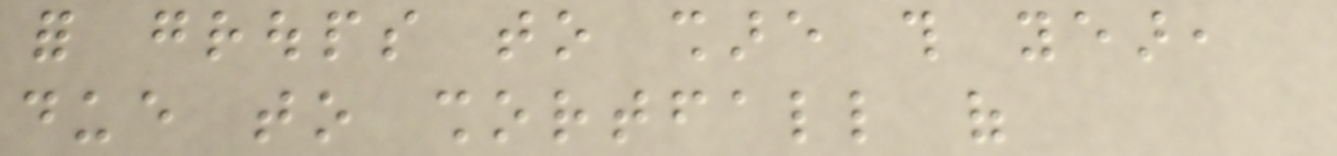for groups to share this year,
due to shortfall of
